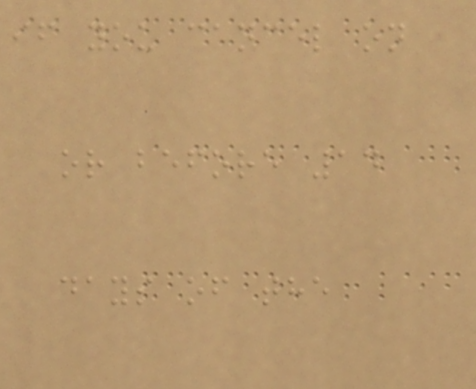if you cancel on
or before 14
days of the
